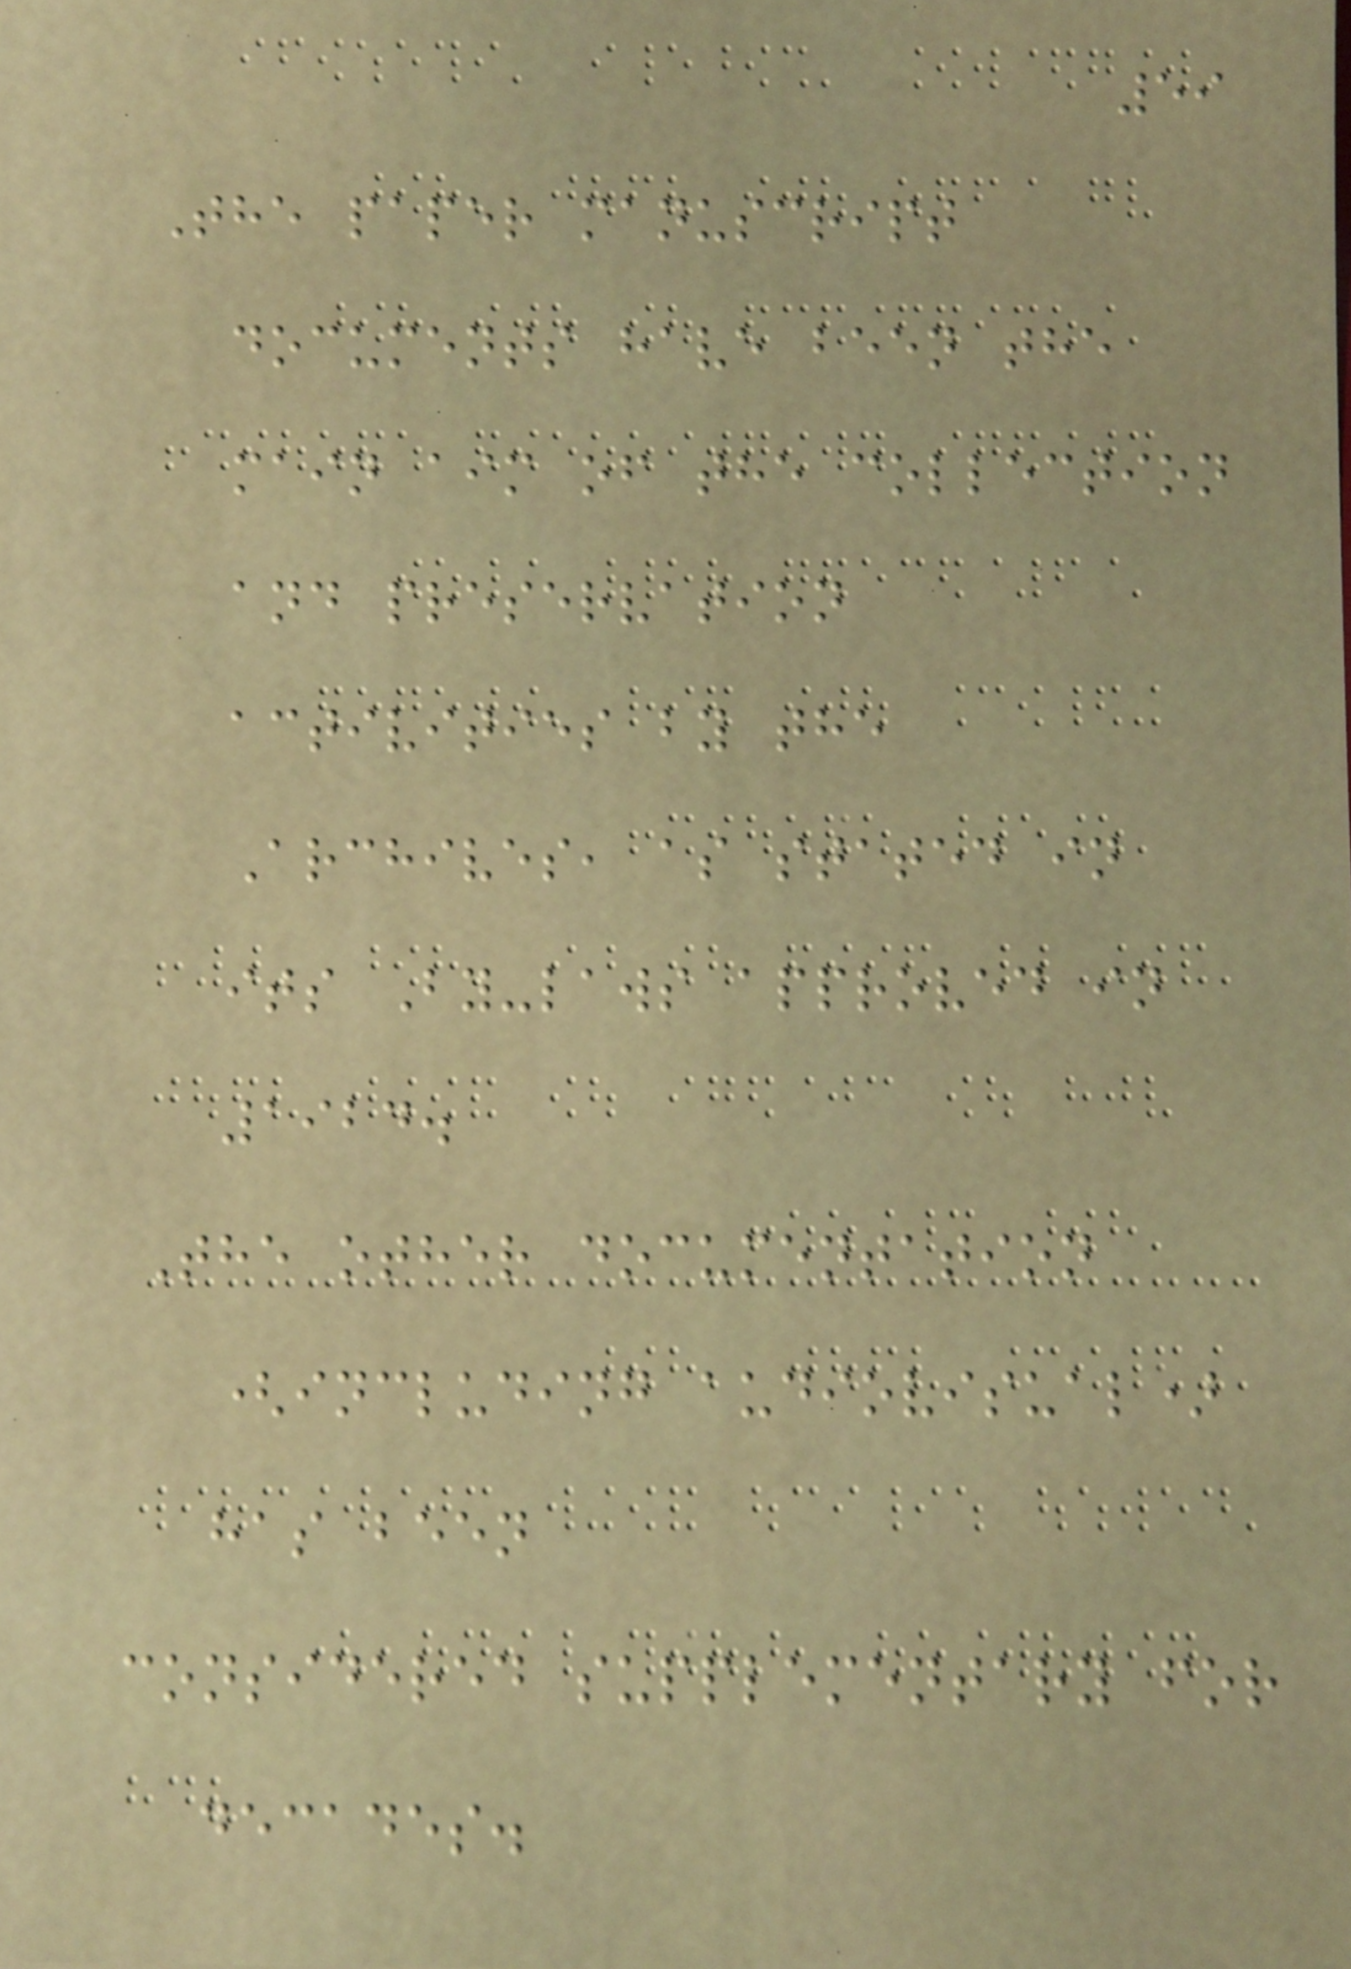59
The paper manuscript
documents have been the
main aim of the collection
and preservation
activities by the
Archives, as stated in
its By-laws approved in
1924.
The other documentation
(including audiovisual)
has been
considered supplementary for
decades.
